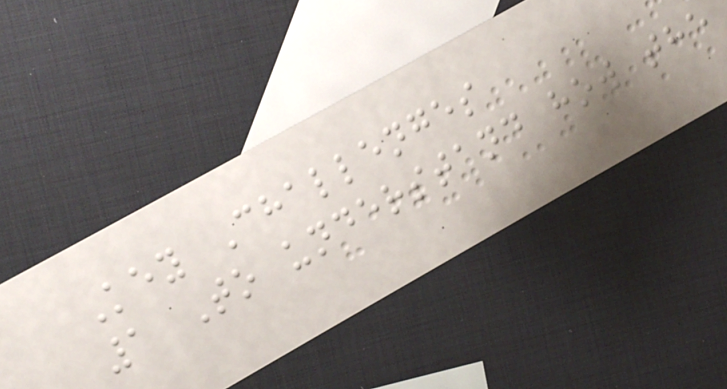Key Challenges
1 To understand how the
